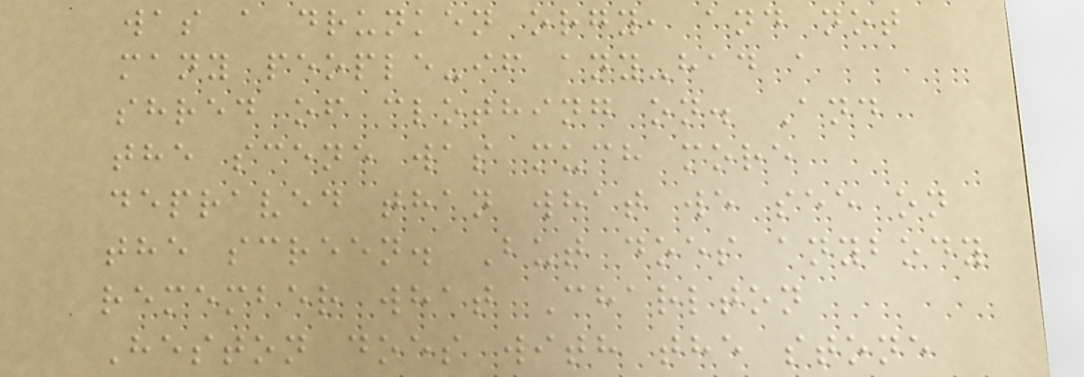was a drunken orgy, and not
many people-if any-had a
shred of clothing on. And
the scene was much more
depraved than what we see on
the screen. But does anybody
remember what Charlton
Heston does with the stone
